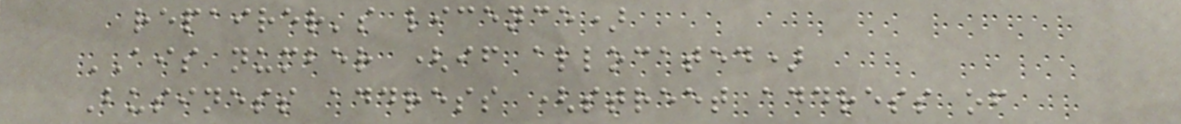repairer's licence)
AIS number (if allocated)
Business address (street address of
